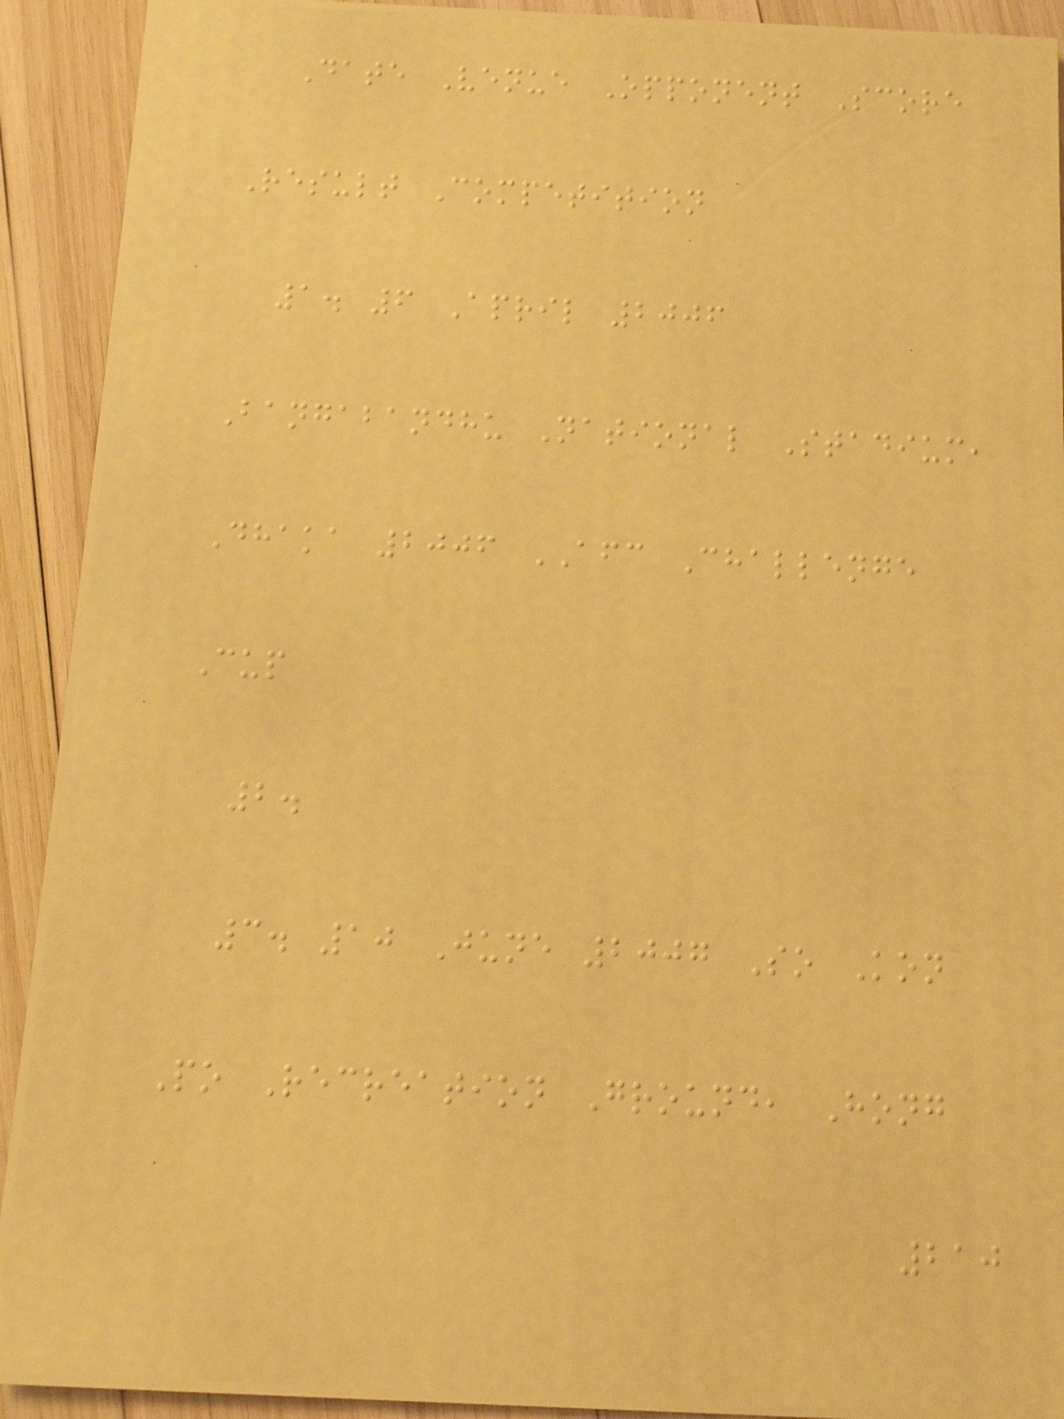Date Venue Opponent Score
Result Competition
1. 6 April 2006
Bangabandhu National Stadium,
Dhaka 2006 AFC Challenge
Cup
2.
3. 10 June 2007 So Kon
Po Recreation Ground, Hong
210
